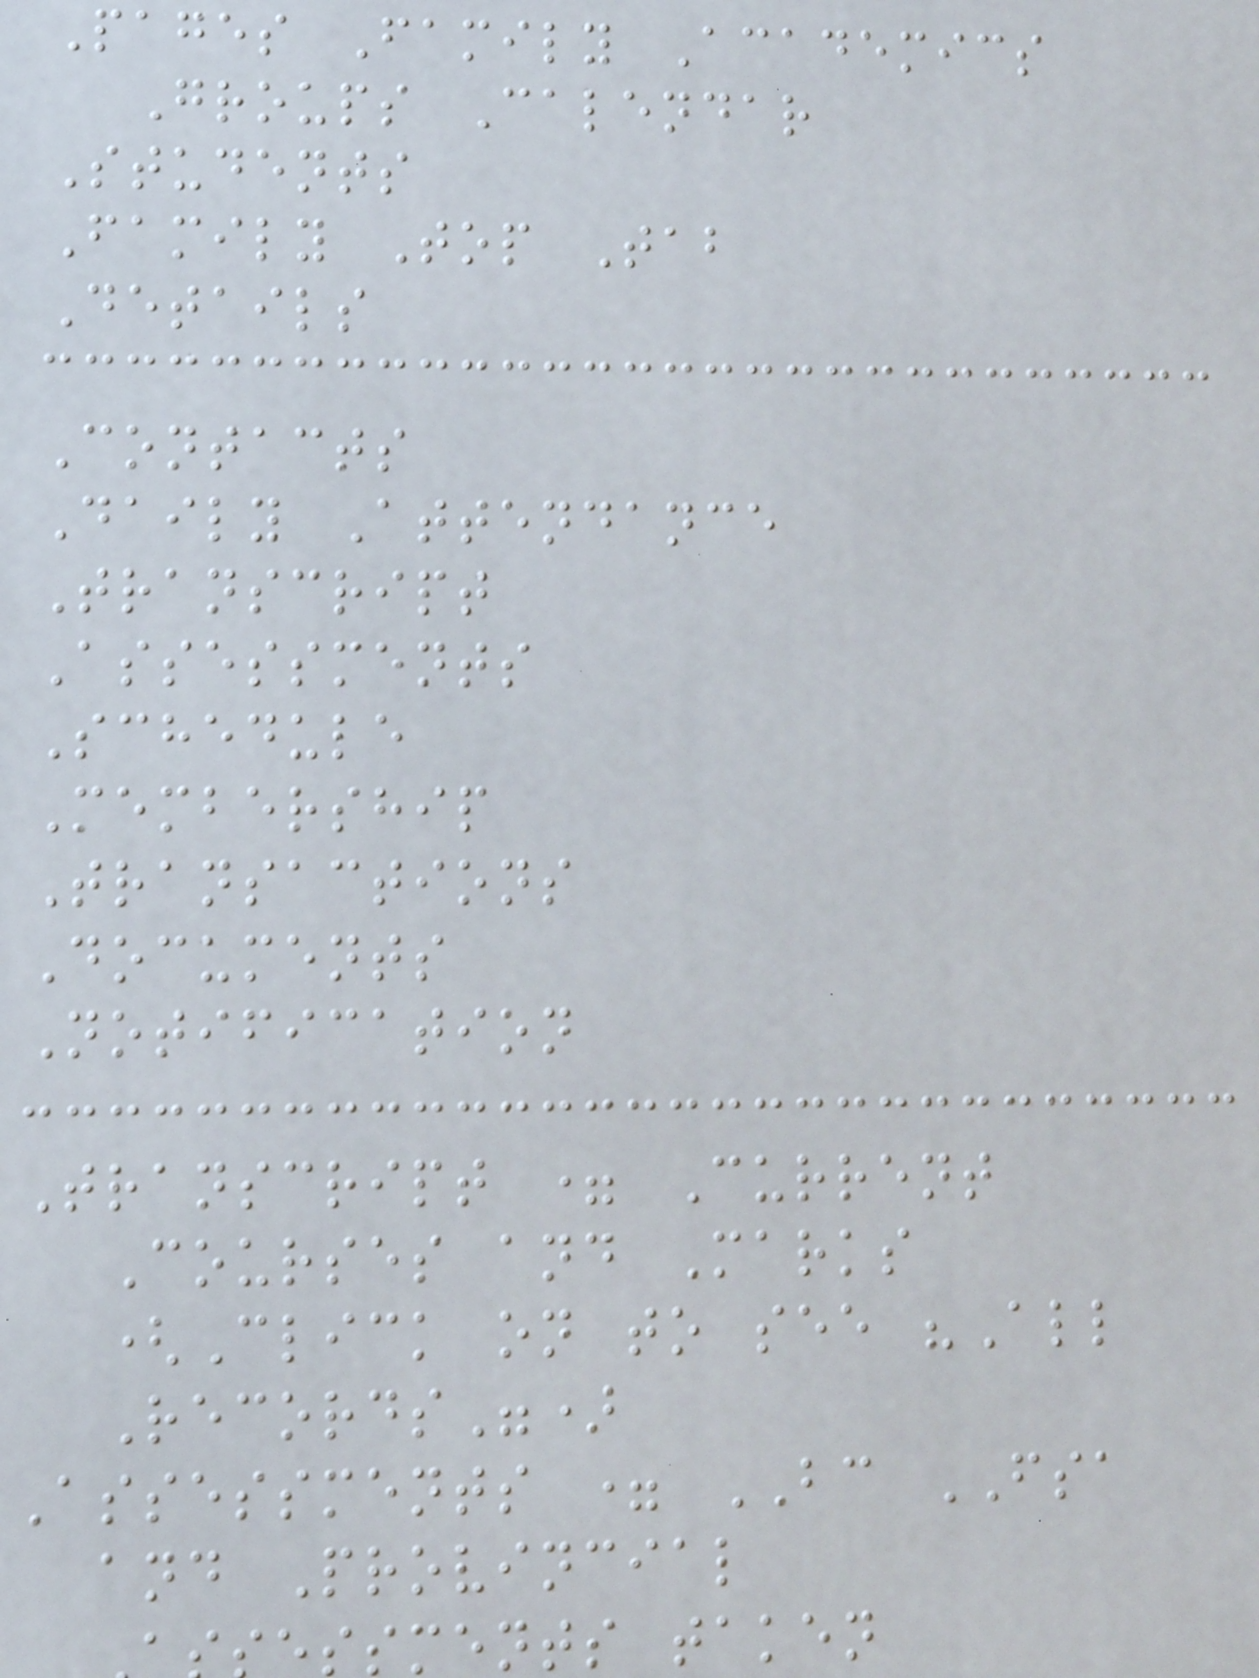Pages Family Academics
Groups Calendar
Students
Family Top Tab
Details
Contacts
Daily Attendance
Transcript
Assessments
Schedule
Membership
Transactions
Documents
Notification
Transcript = Current
Courses and Marks
(Click on to see "All
Records")
Assessments = BC FSA
and Provincial
sments taken
